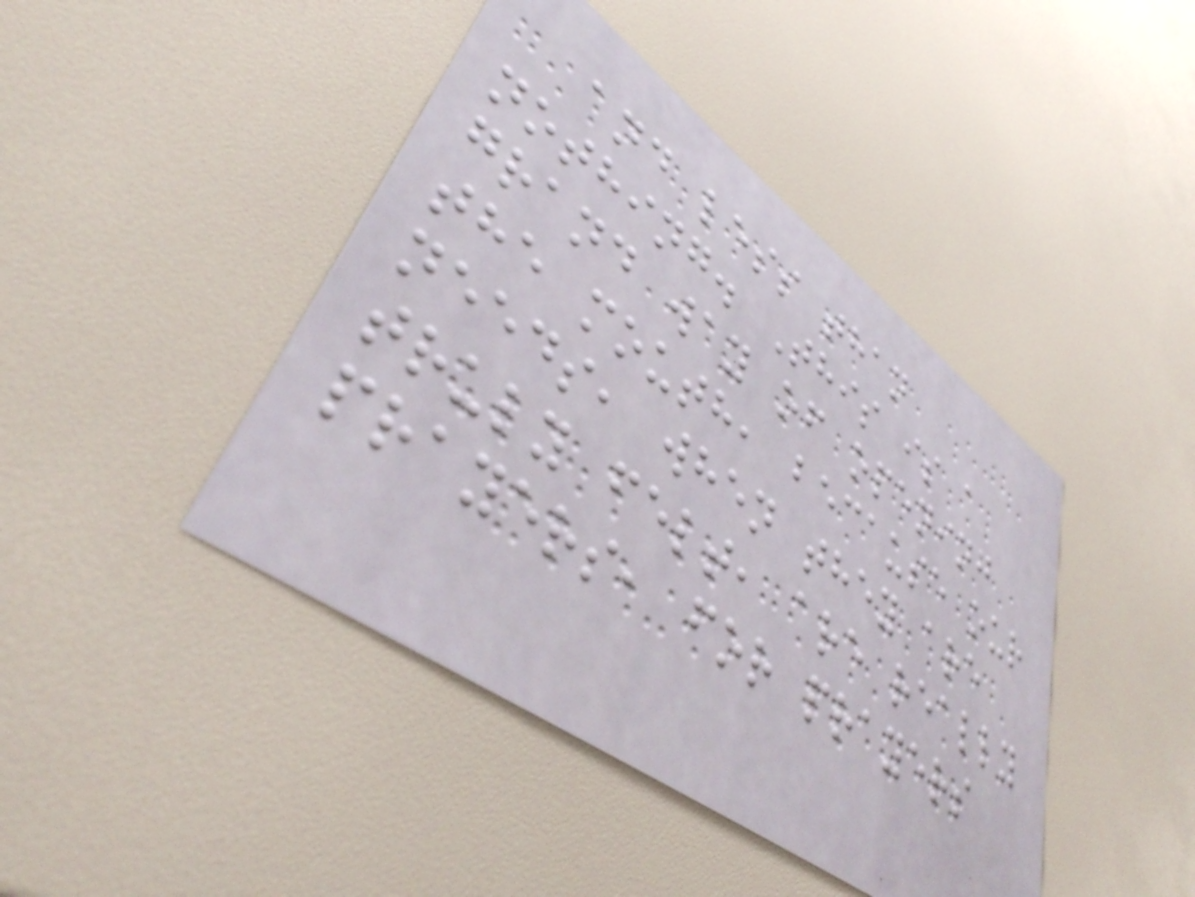and less than
nothing. This is a
grand way of opening
the mouth, because our
needs, when they are
truly felt, are really
prayers, for prayers
